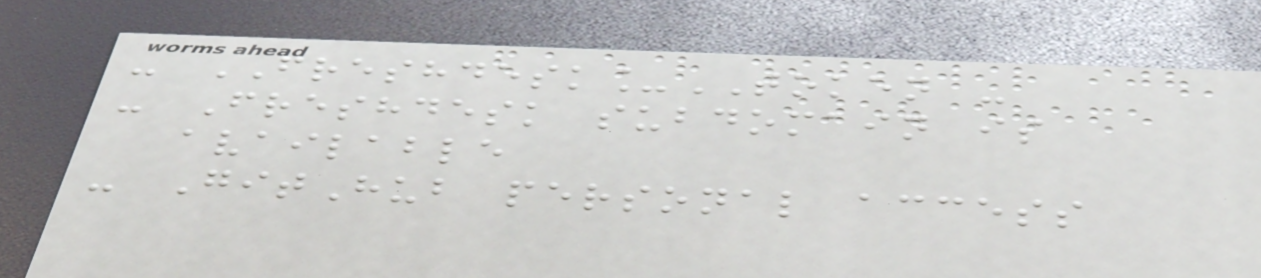- FRESHDESK_TOKEN -
- Freshdesk subdomain is
available
- GitHub personal access
